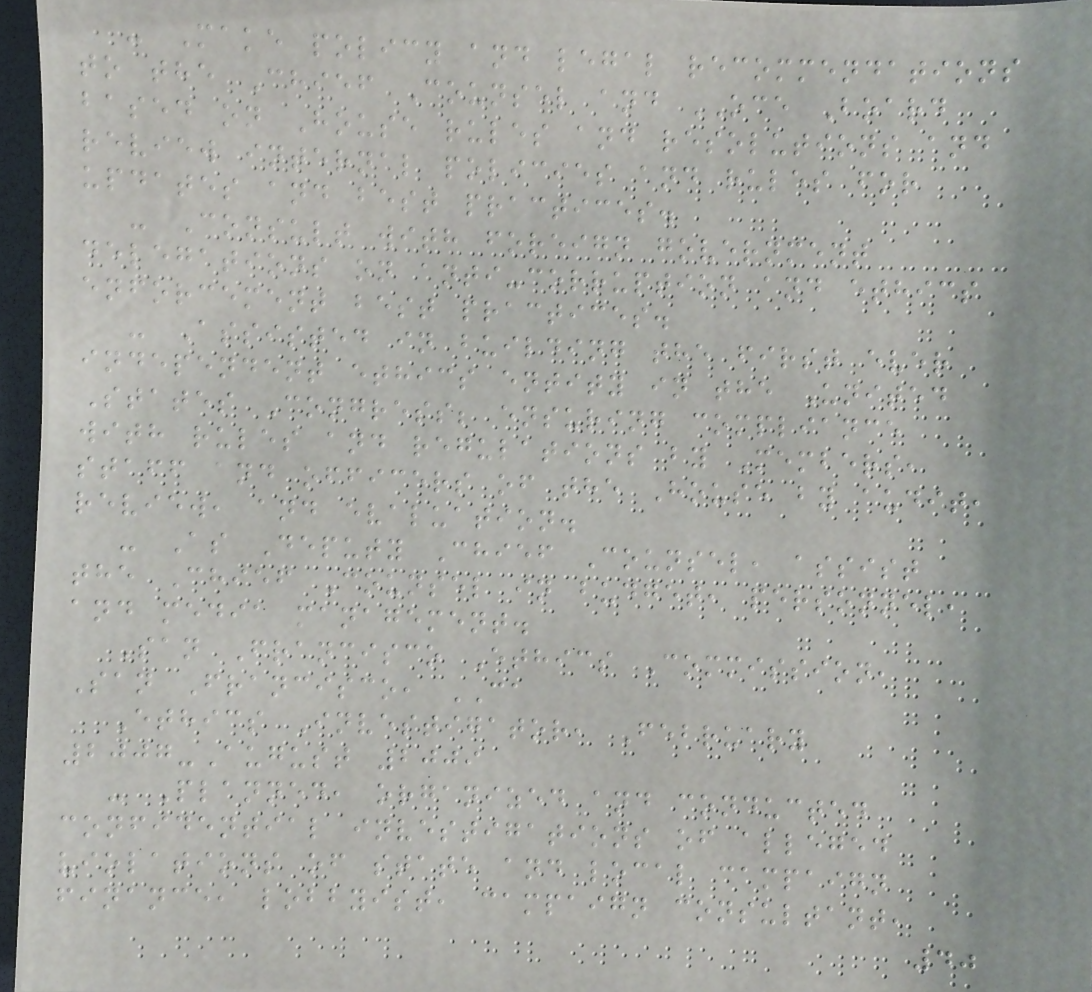- Make policy and legal recommendations
to the Chief Counsel and OCE Board
based on House rules and resolutions and
review internal policies and rules for
updates and best practices.
- Consult with foreign government
delegations on anti-corruption and ethics
enforcement best practices.
- Assisted in building the first ever
independent ethics entity in the United
States Congress; ensuring compliance
with rules and regulations by Members,
staff and officers of the House by audit,
review, and evaluation.
- As Deputy Chief Counsel, assist
the Chief Counsel in budget, personnel,
and media management.
San Francisco Ethics Commission,
San Francisco, CA
Ethics Investigator, February
2007-August 2009
- Planned, organized and conducted
confidential investigations of alleged
violations of state and local campaign
finance, lobbyist, campaign consultant,
40
